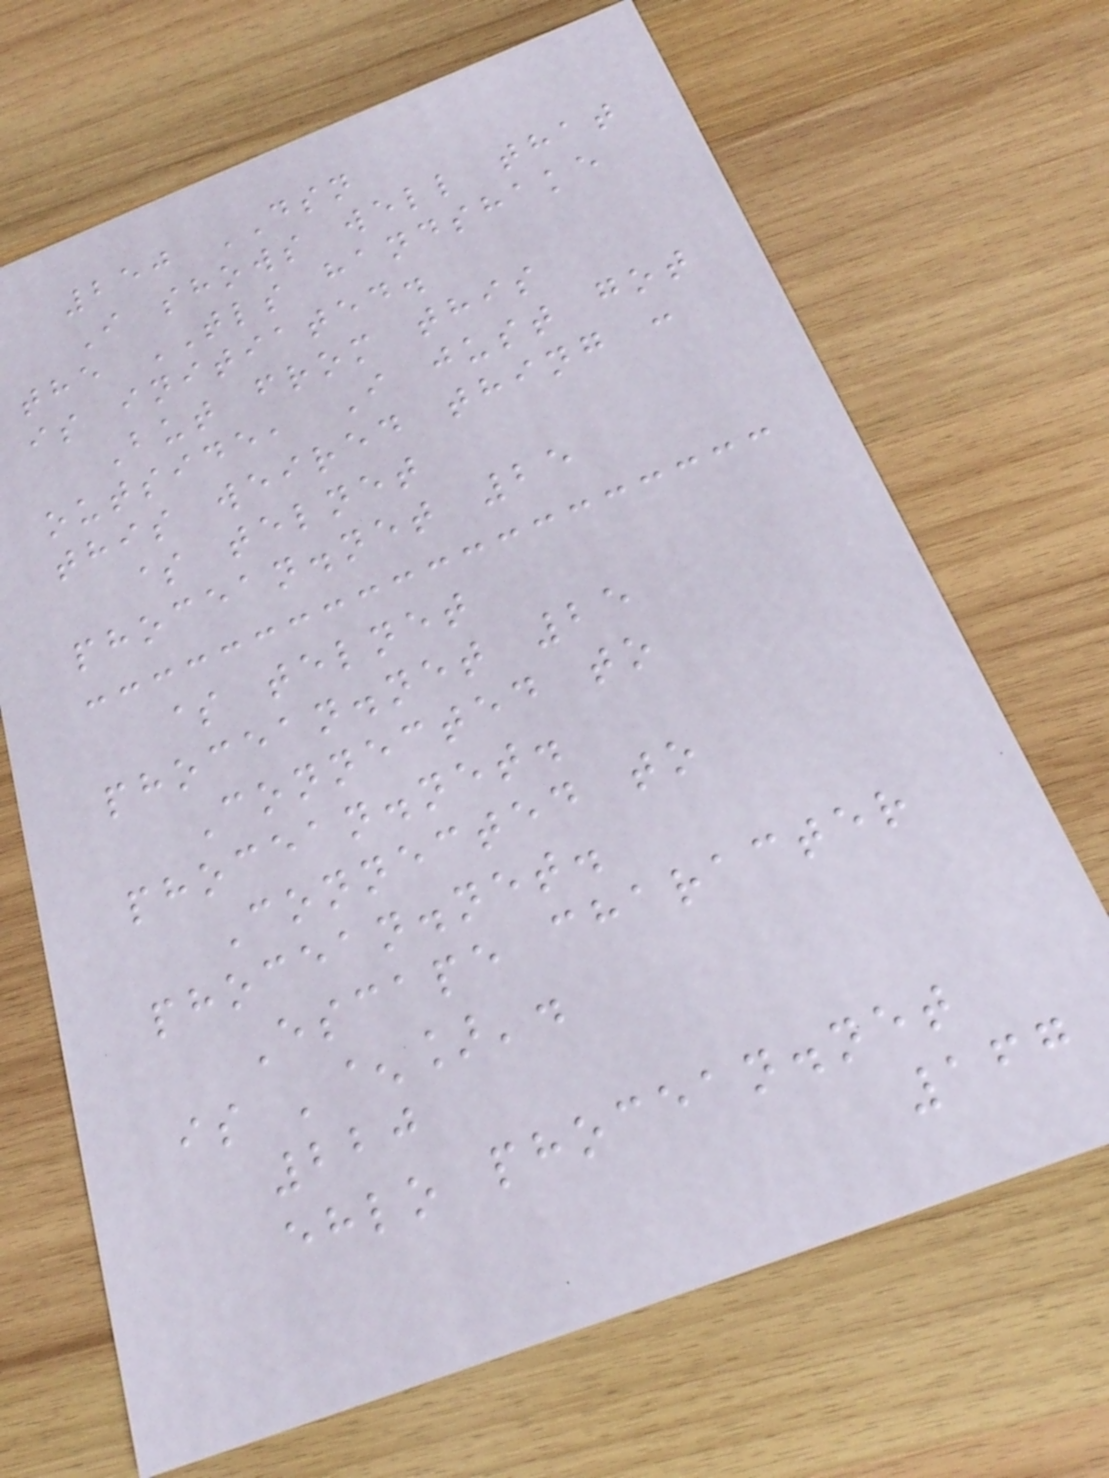250 DSN
I shows well that
the TLS handshake
is initiated.
But from this
outside, I just got
this weired thing :
$ telnet
phocean.net 25
$ telnet
phocean.net 25
Connected to
phocean.net.
Connected to
phocean.net.
Escape character
is '^]'.
220
ehlo phocean.net
167
